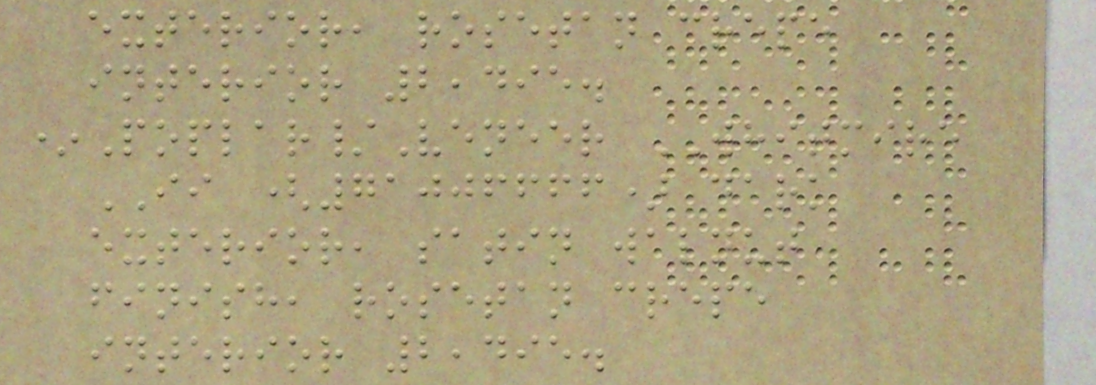exterior, rosetan crepe
interior 2,495.
*Poplar/Veneer WHITMIRE
II (71006666) dark
exterior, satin walnut
finish, rosetan crepe
interior 2,495.
